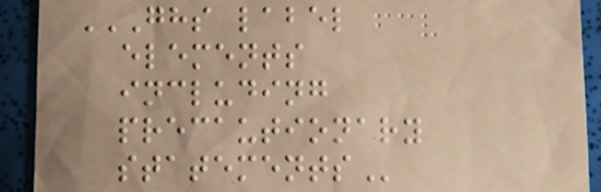GHS LABEL
ELEMENTS
INCLUDING
PRECAUTIONARY
STATEMENTS
